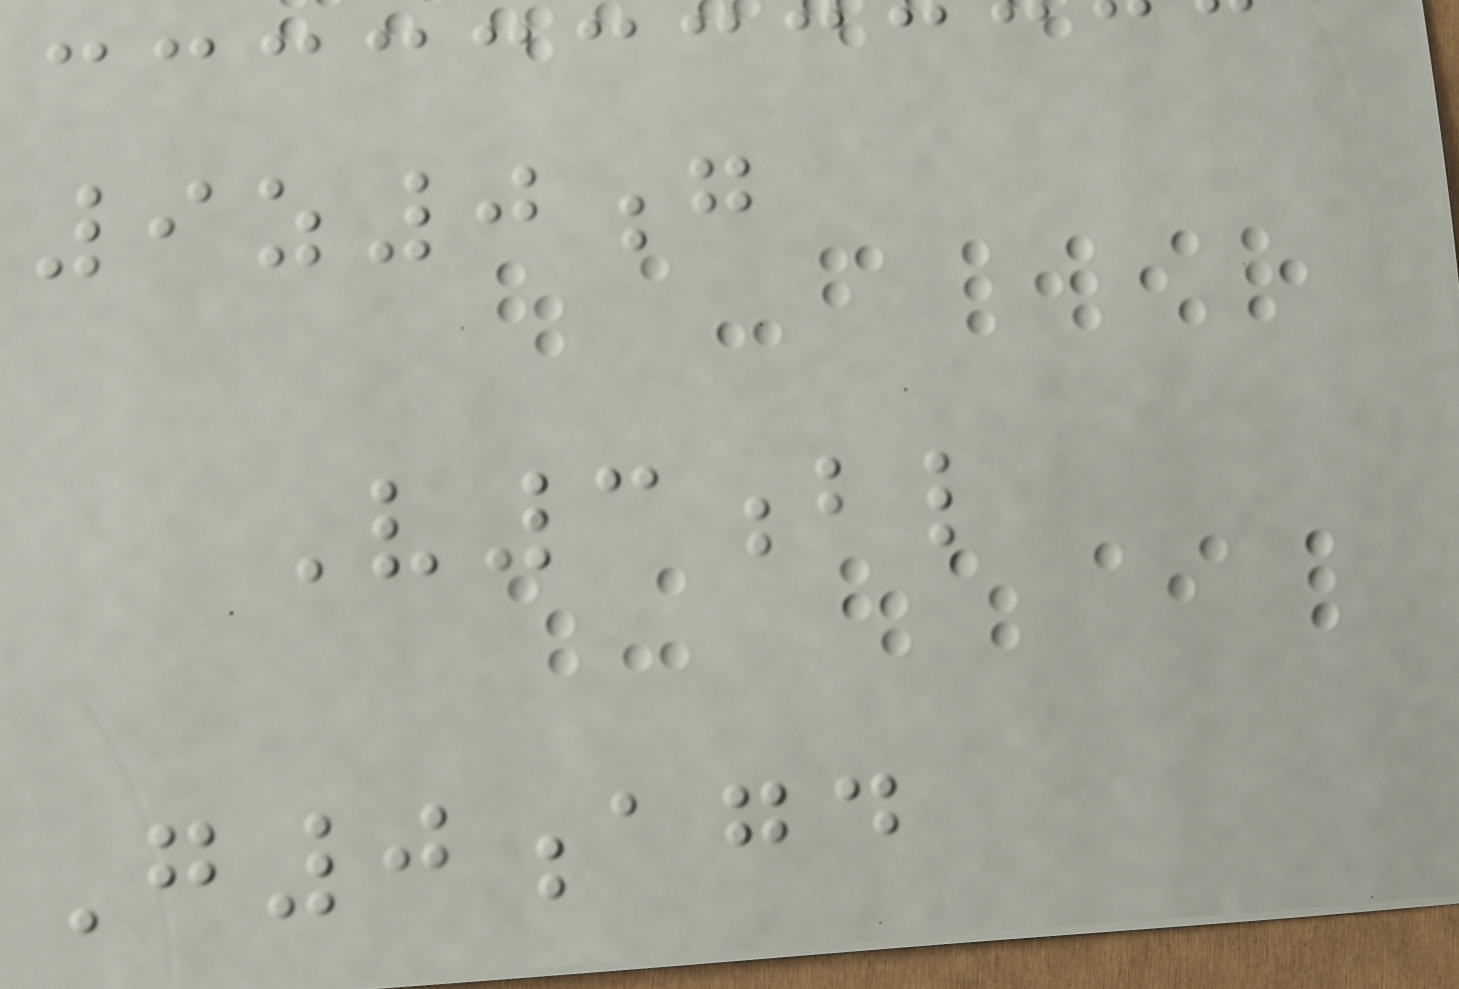9z0g
V3bl
G0agd
